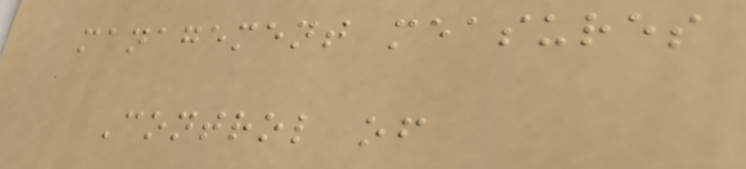management measures
Control of
